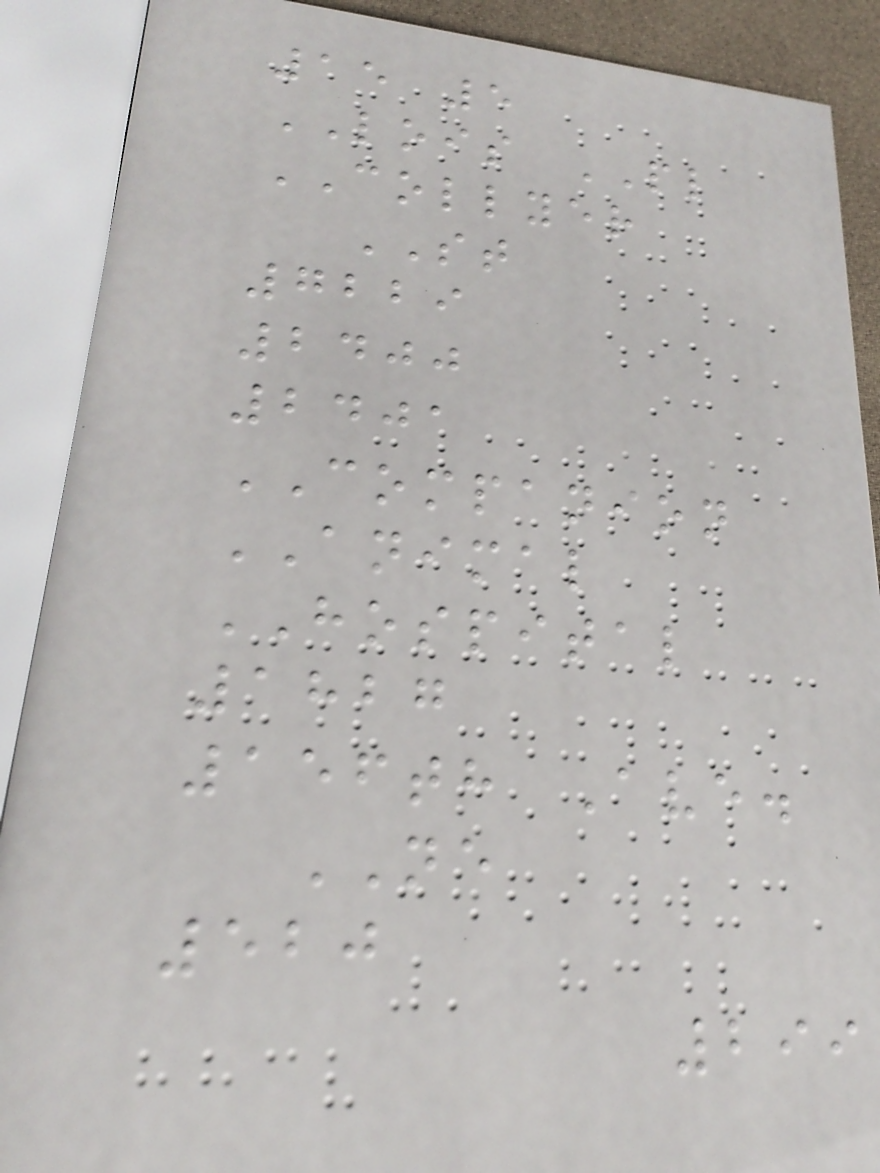15 5
LOIS PL
COLLYER
ST
7229
2400
2401
COMPANION
ANIMAL
HOSPITAL
1827
156th Ave.
NE
520
299
